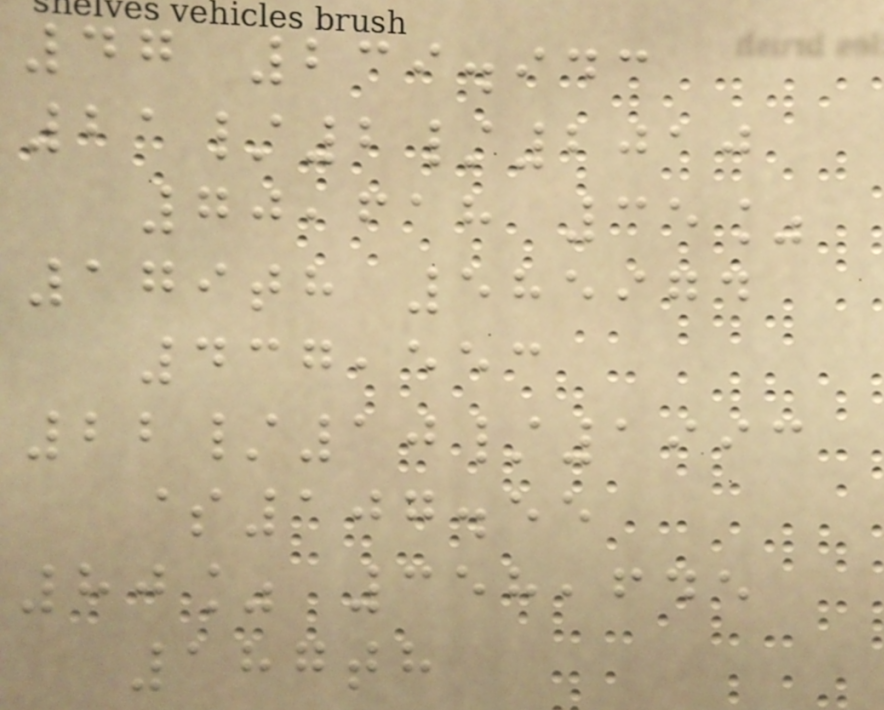47 239.943
21/2/2010
70,618 35%
179th 585974
437,553
22/10/1993
$107.55
80% 358,645
187th
